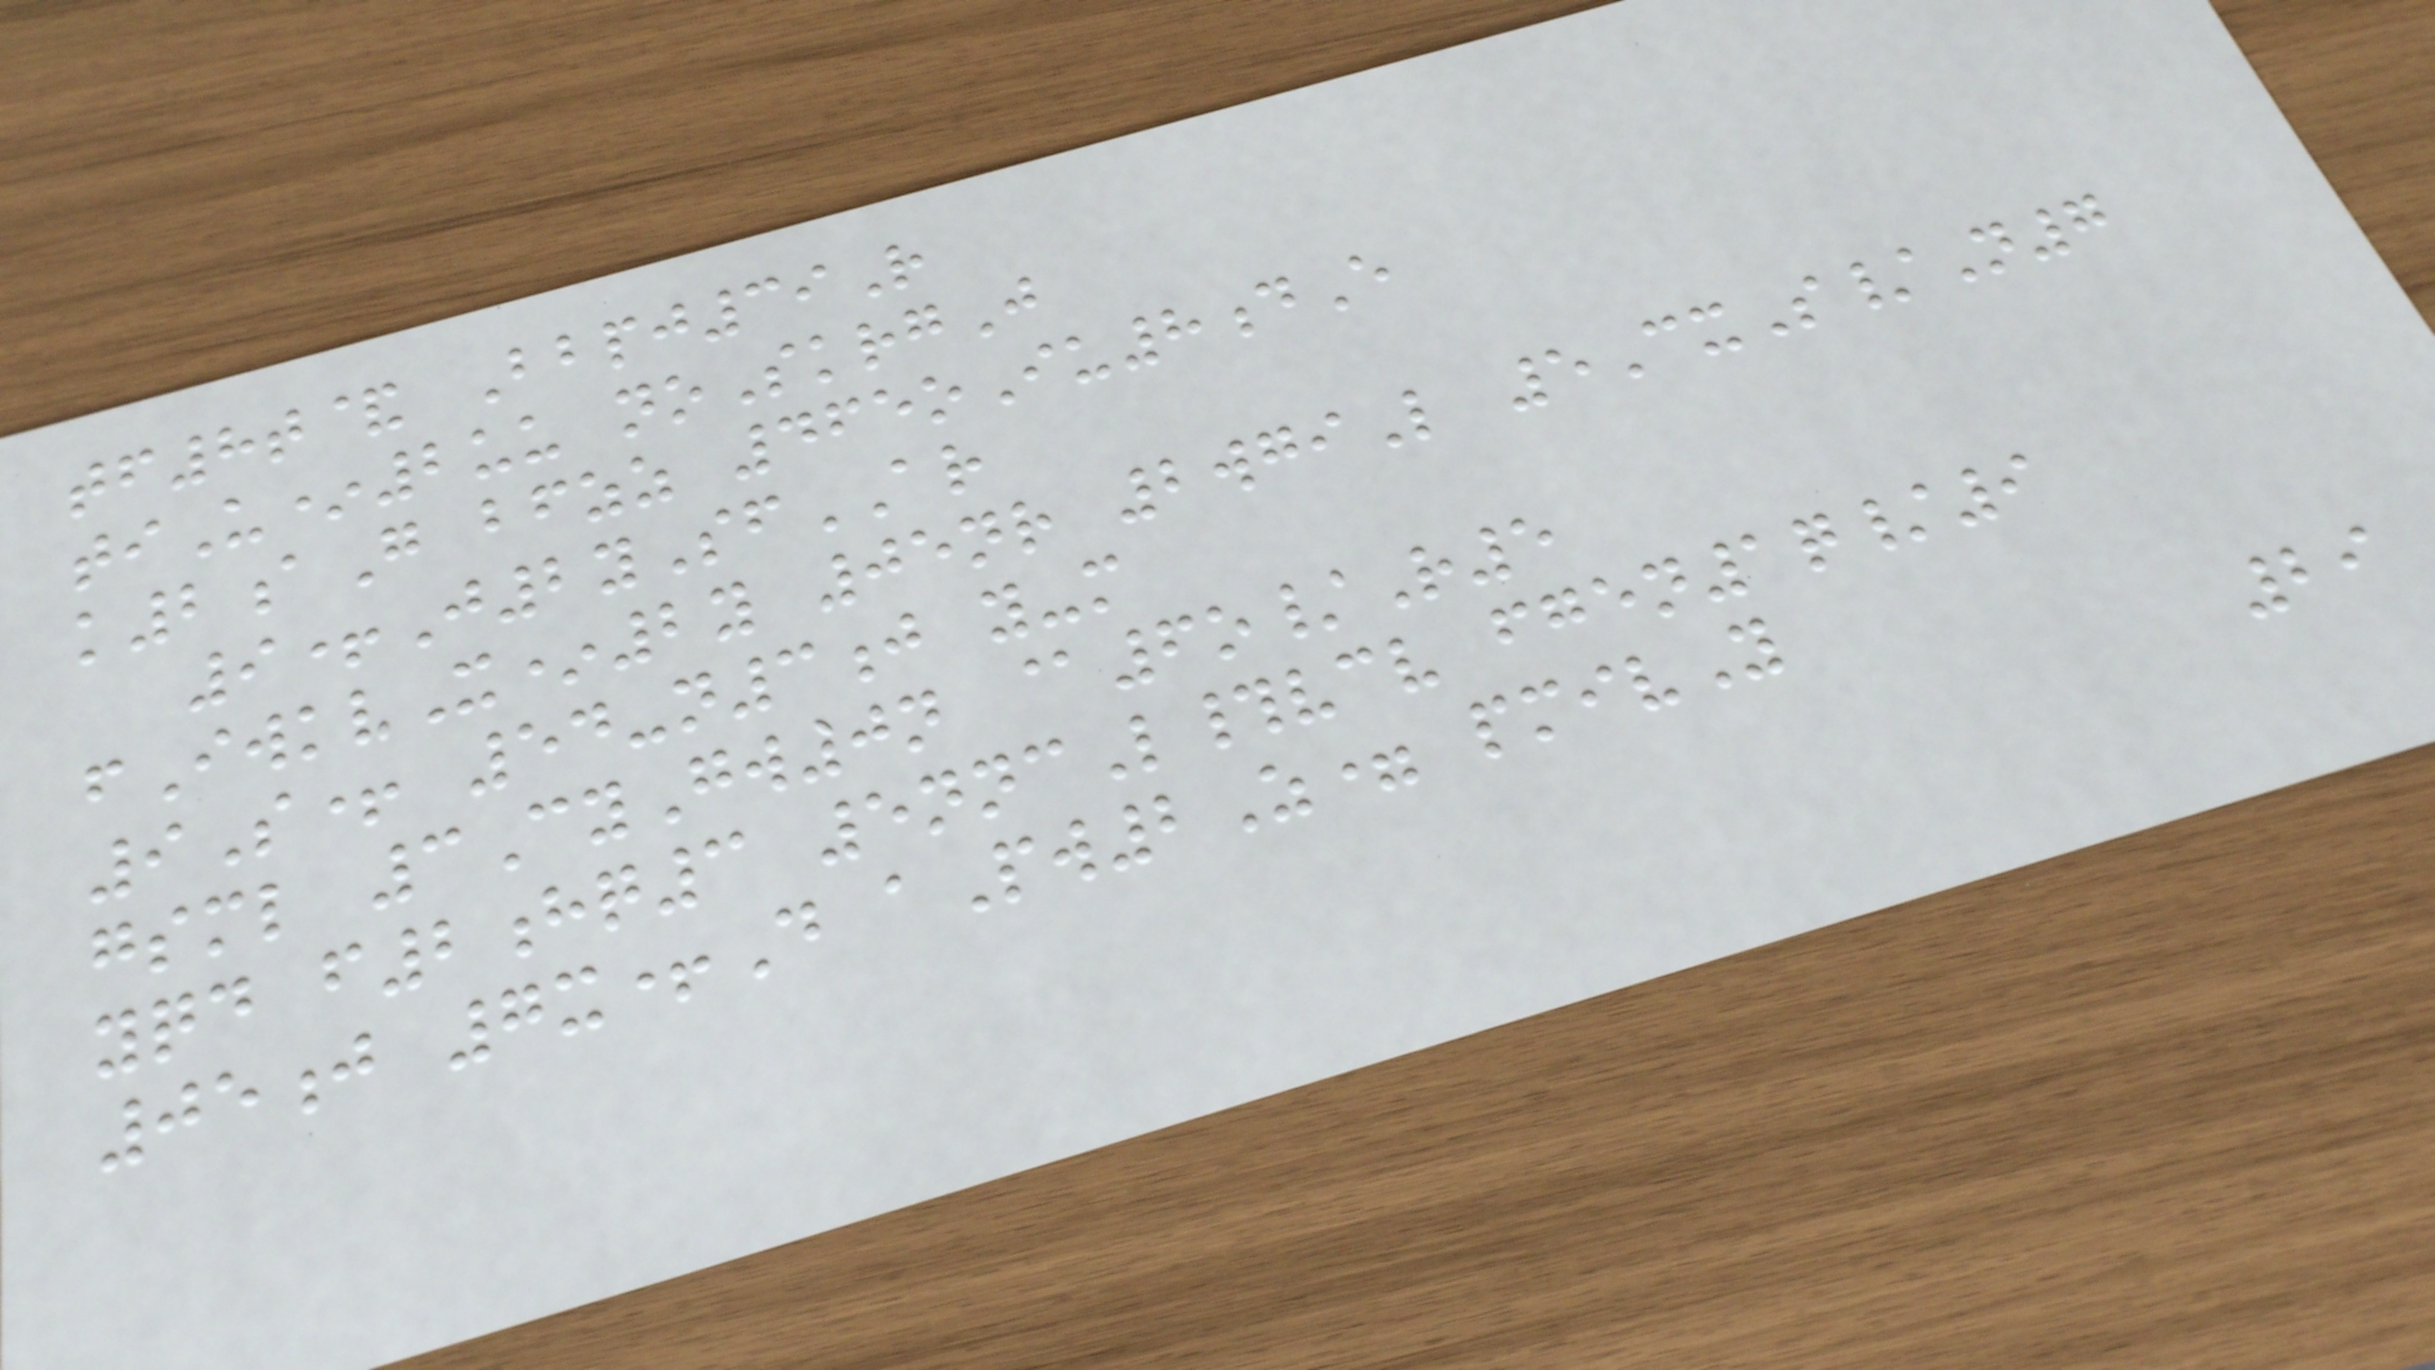tf8t& Bbpj39R
tiU*2uu noSkrgJ
k2aG bfzz 465oIu8dE
9+J2ySfAR
fIwkvX*2y 05nr 2wgiL 5CxS/N7
9S+ 54-n3j y-m
gsml 3CyGw0n @6o/R5
yqd f2hq3 5nncL#vcv fgen1q/9
05j 7x+D aPw2Z= pmivY
29
